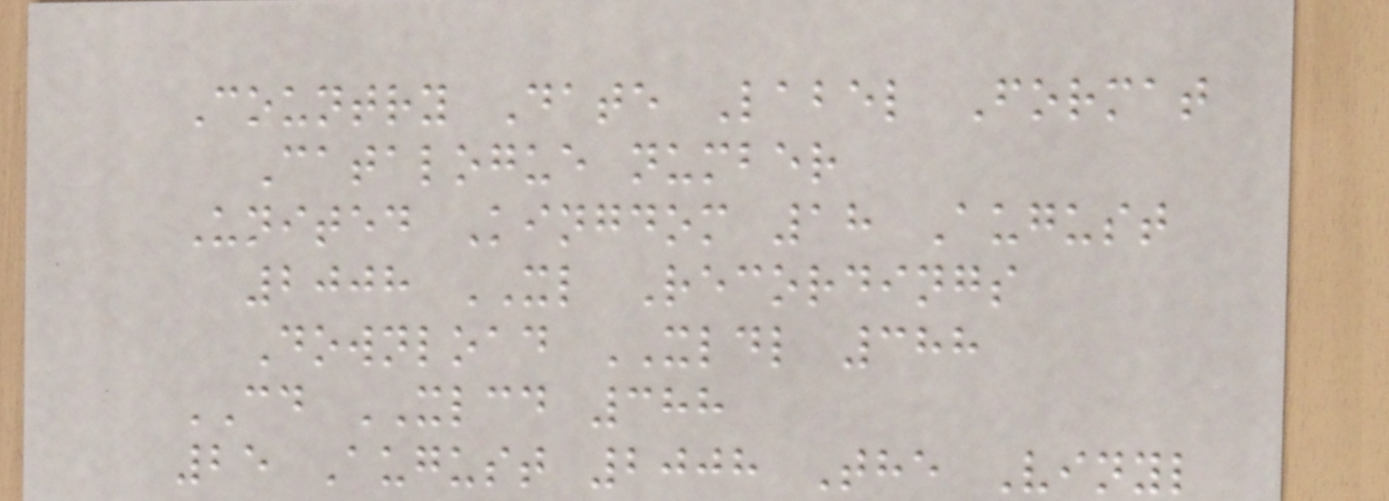Country Date Label Format
Catalogue number
United Kingdom 18 August
2008 XL Recordings
Download XLDL 388
CD XLCD 388
25 August 2008 The Vinyl
